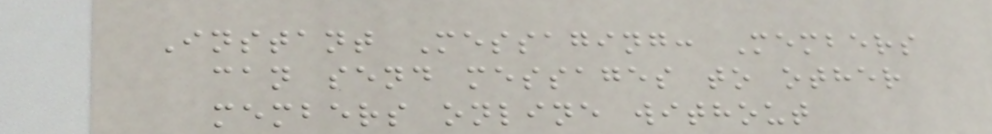Instant Messaging: Members
can send messages to other
members online without
